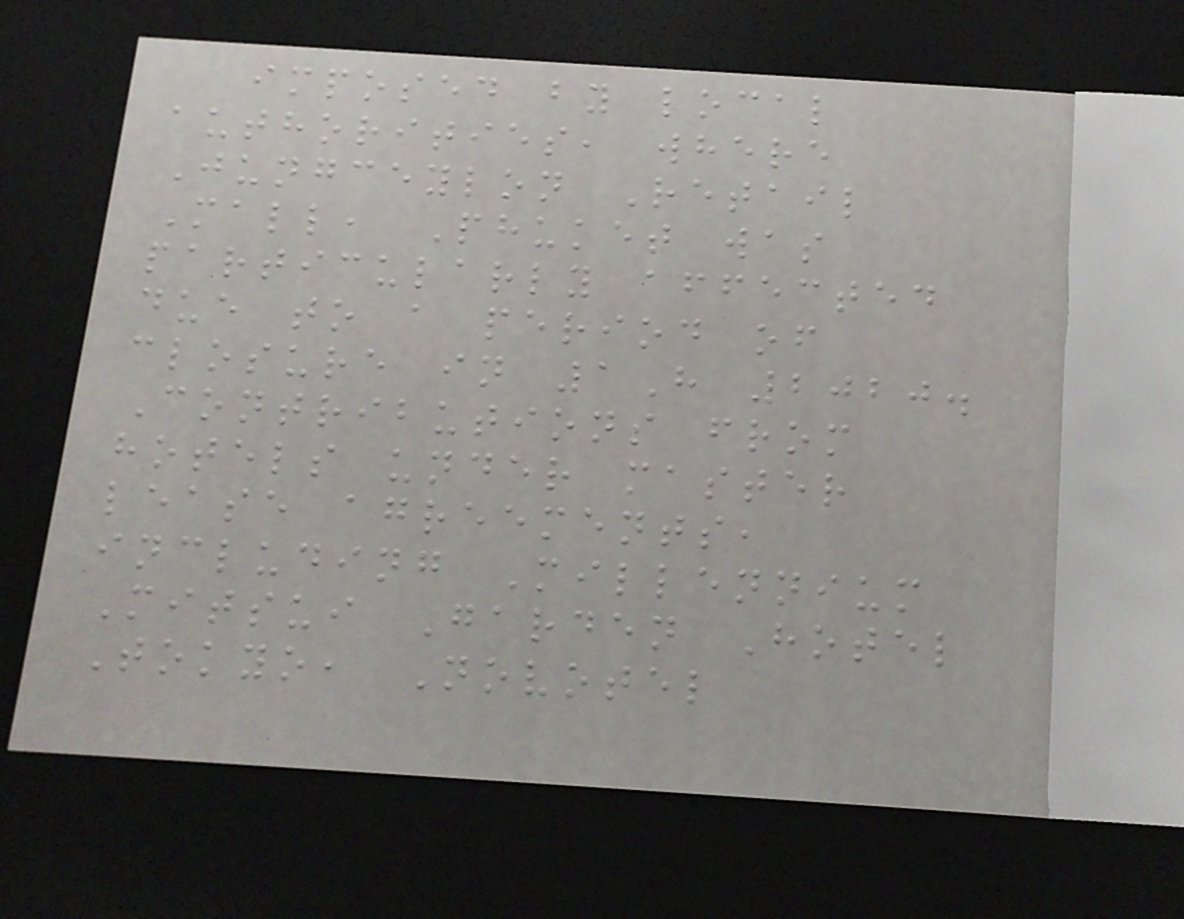imposed by local
authorities, where
Jungceylon Retail
Mall, Phuket was
particularly affected
due to a period of
closure in 1H 2020.
Contributions from
hotels under master
lease agreements,
including Millennium
Mitsui Garden Hotel
Tokyo, Novotel
